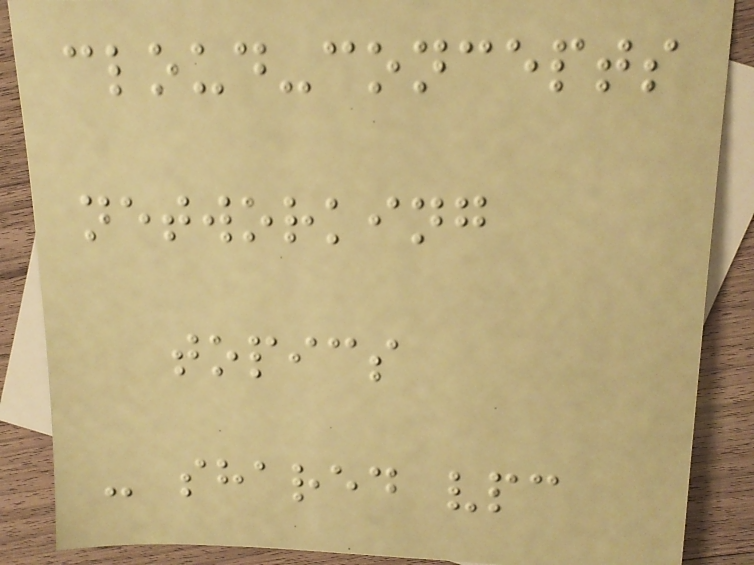cloud-concepts
networking
topics
- shared vpc
